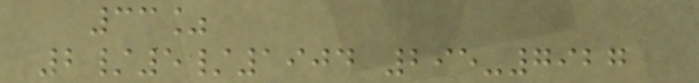33%
2/5/1904 295-7927
